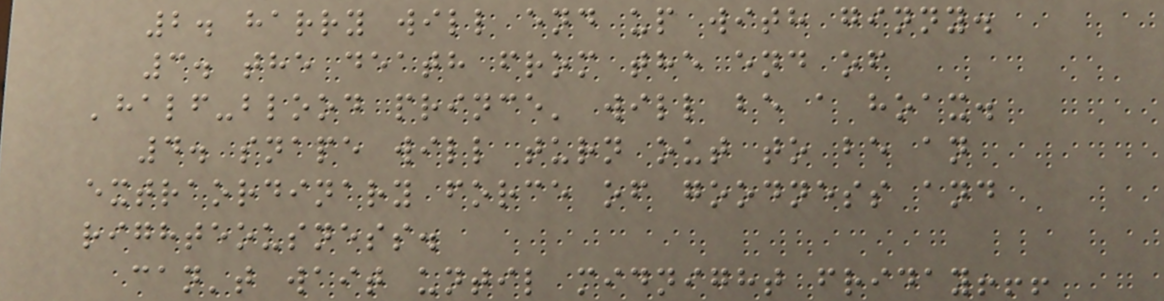2. harry will end up with ginny.
3. the death from the end of
'half-blood prince' will be a hoax.
4. snape will turn out to be an
extraordinary force of goodness and
righteousness.
can't wait until midnight friday!!!
